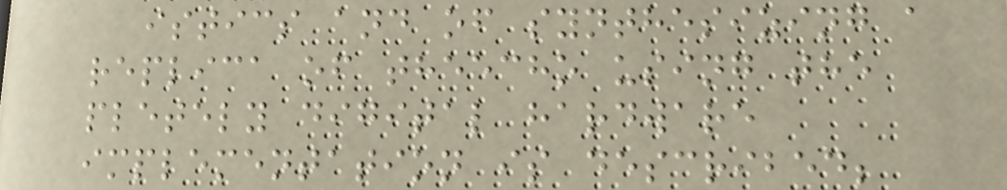istics and of synthesizing a
replica of theecho using the
pletely digital hardware
implementation is described;
